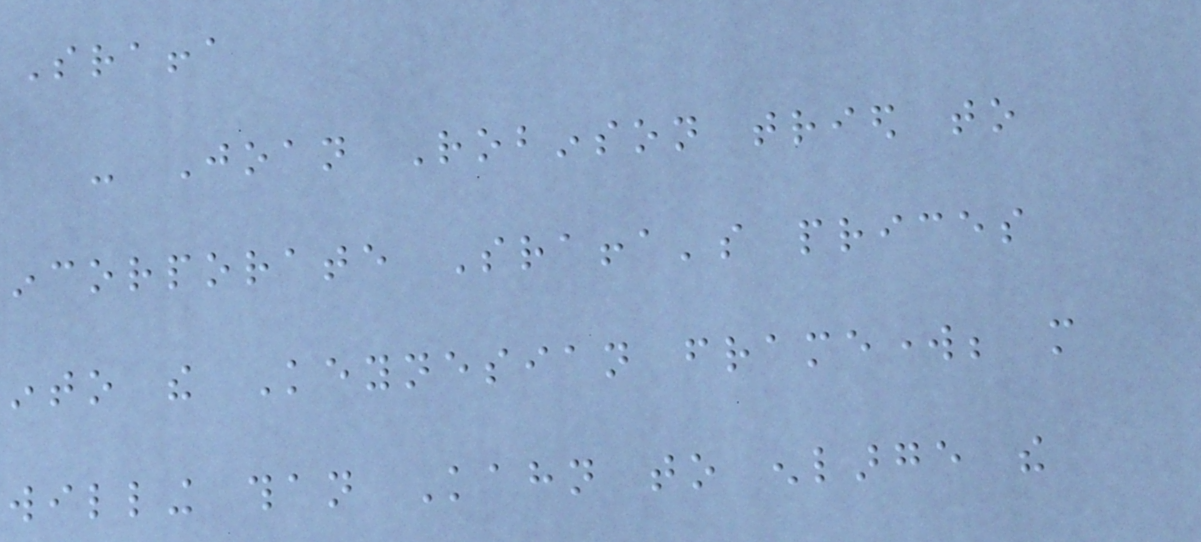Sraffa
- Joan Robinson tried to
incorporate Sraffa's prices
into the Keynesian framework; more
willing than Kahn to enlarge the
